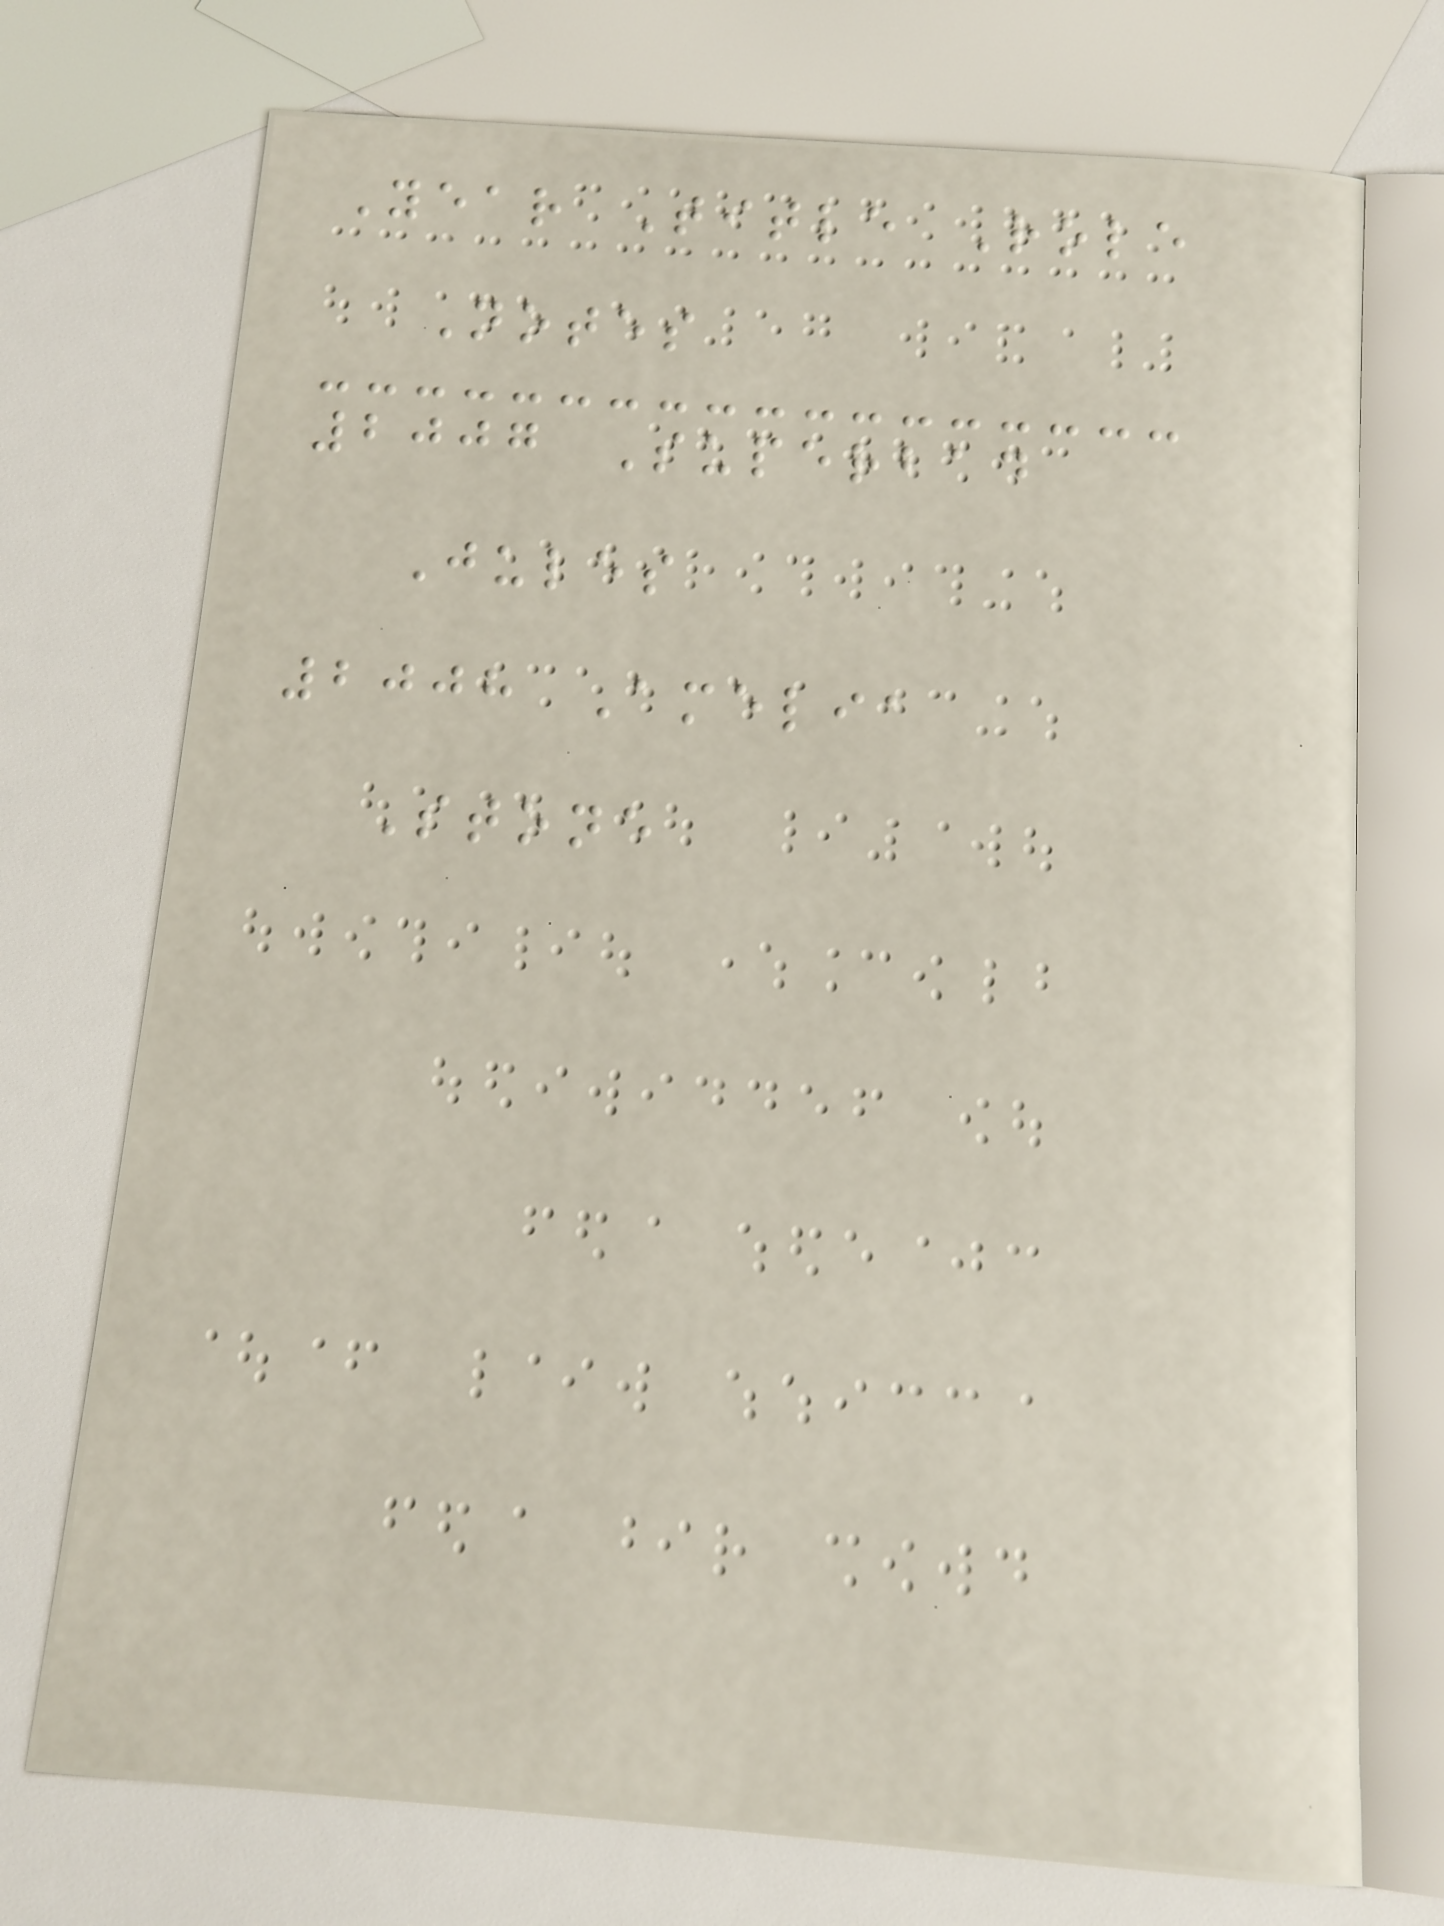Year Title Role
Notes
2007 Superbad
Jules
2008 Amelia
Stone
